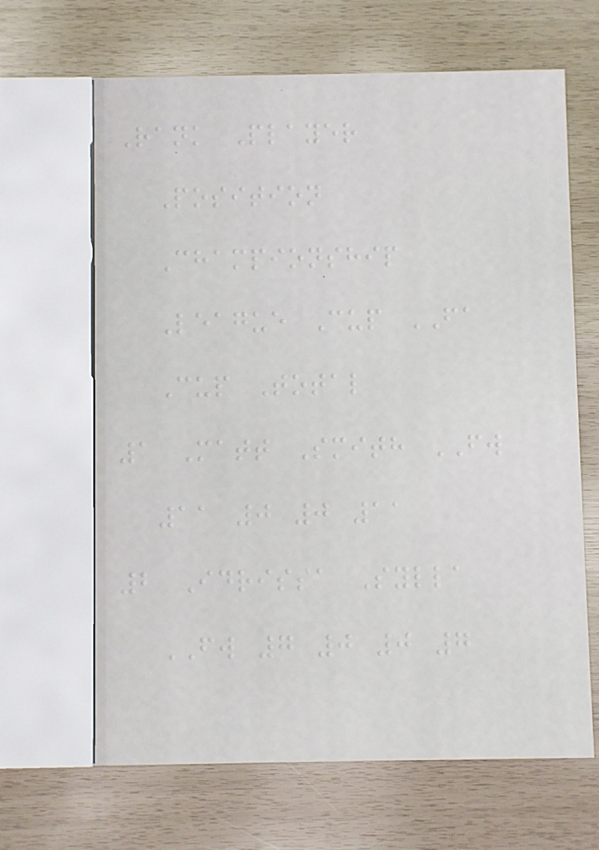Rank Player
Position
Championship
League Cup FA
Cup Total
1 Matt Smith FW
11 0 0 11
2 Idrissa Sylla
FW 7 0 0 7
